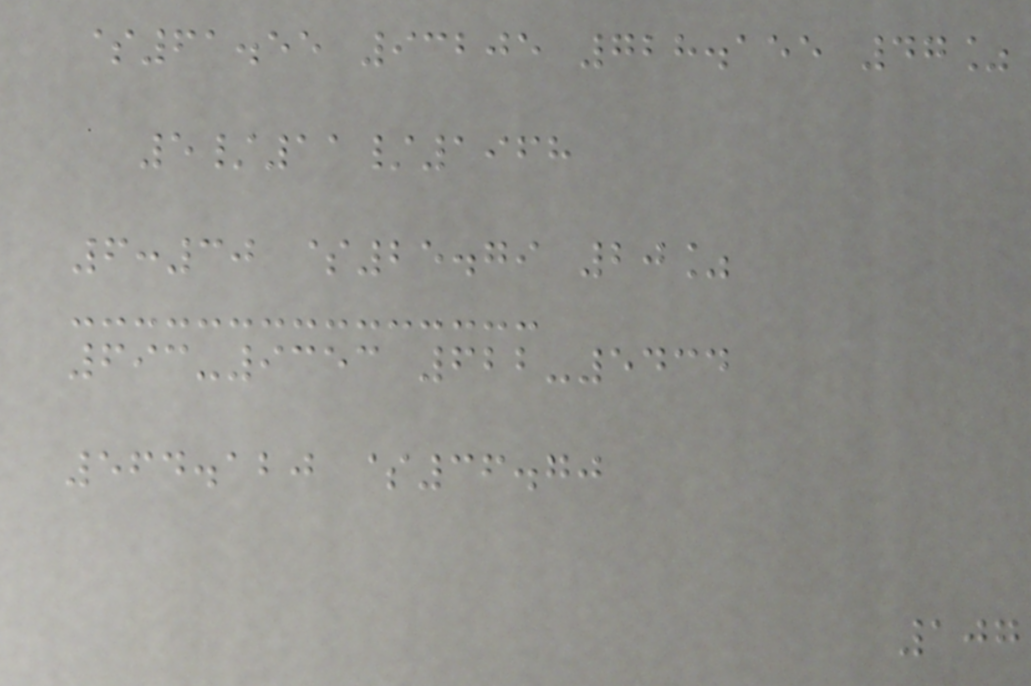$61.55 93205 728.155 47%
5/11/1968
6:30 $25.79 20%
693-9353 622-5434
564.120 $36.70
107
